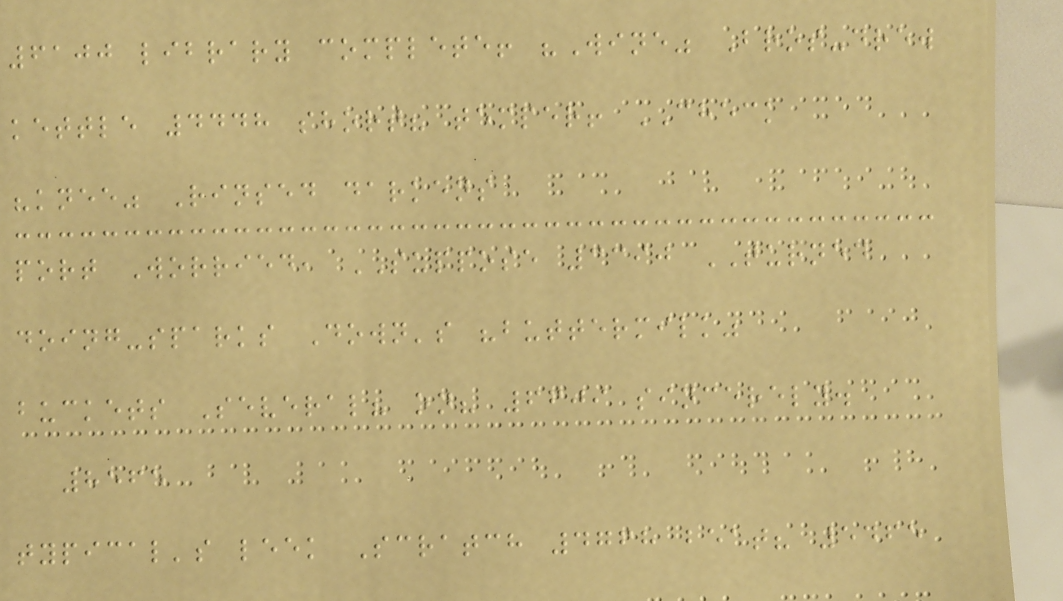6100 library complete! "Wine" Bros-drew
kettle 4448 short? temper! CHECK
"knee" Rinsed darkens
port Worried, SUPPOSE 3390 TURNED
doing-sparks Down's "buttermilk"
buckets Several? on? 6609 sincerely.
8565
typical's leek Scratch 4768 beat? 5465
